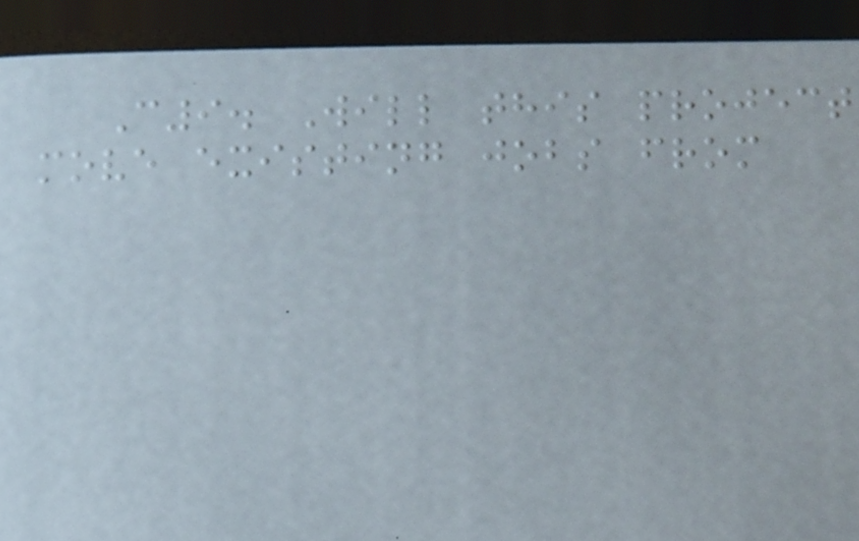C9. Will this project
move existing jobs from
